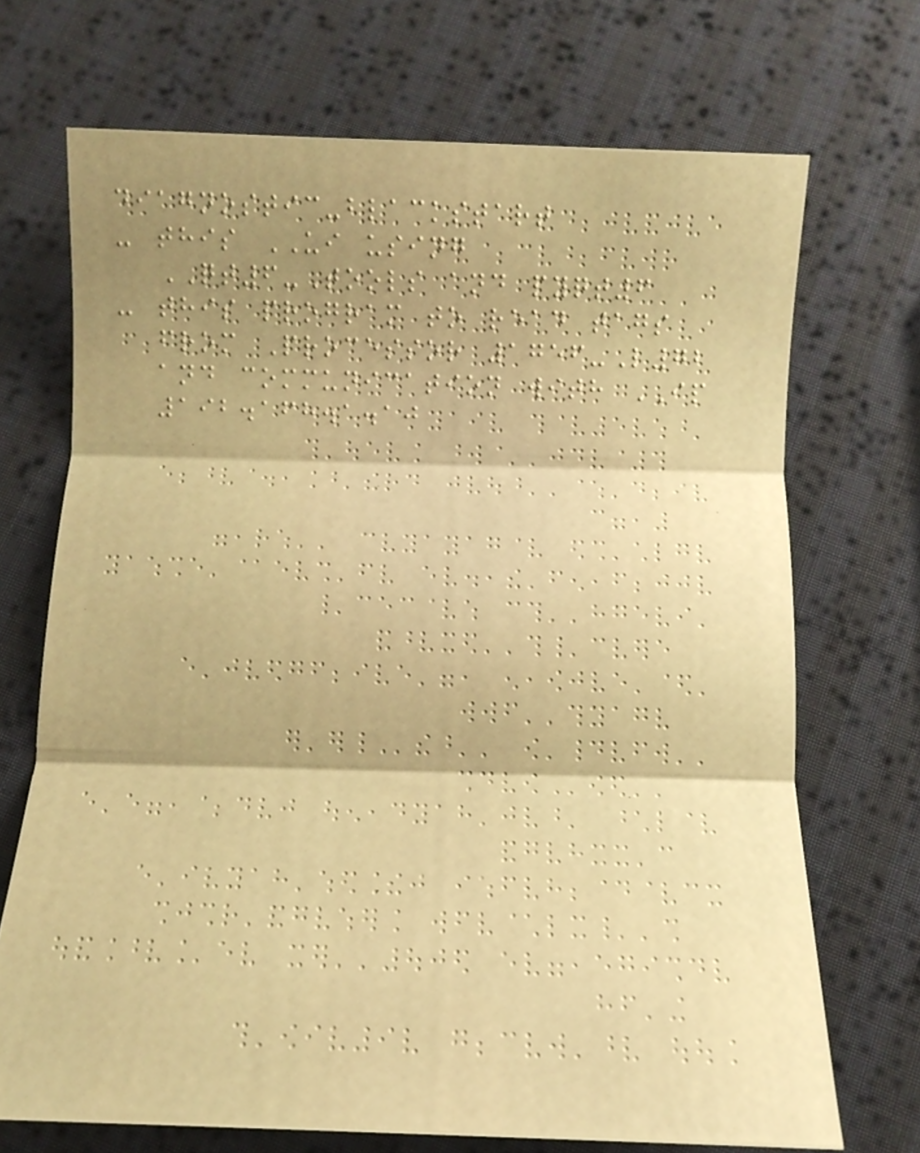diagnostic-blackstart
- this UI using
QT6-Tools and pyqt6
- this program to read tags
from Processor 1756-L72
and communication with IP
192.168.1.10
